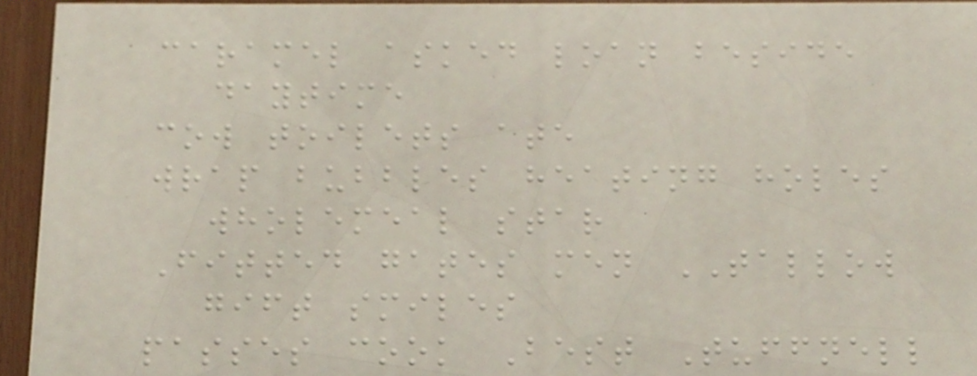caramel asked loan beside
daytime
cow toilets ate
wrap bubbles heating holes
wholemeal star
Fitted gates men TALLOW
gift smiles
passes cook Best Tuffnell
